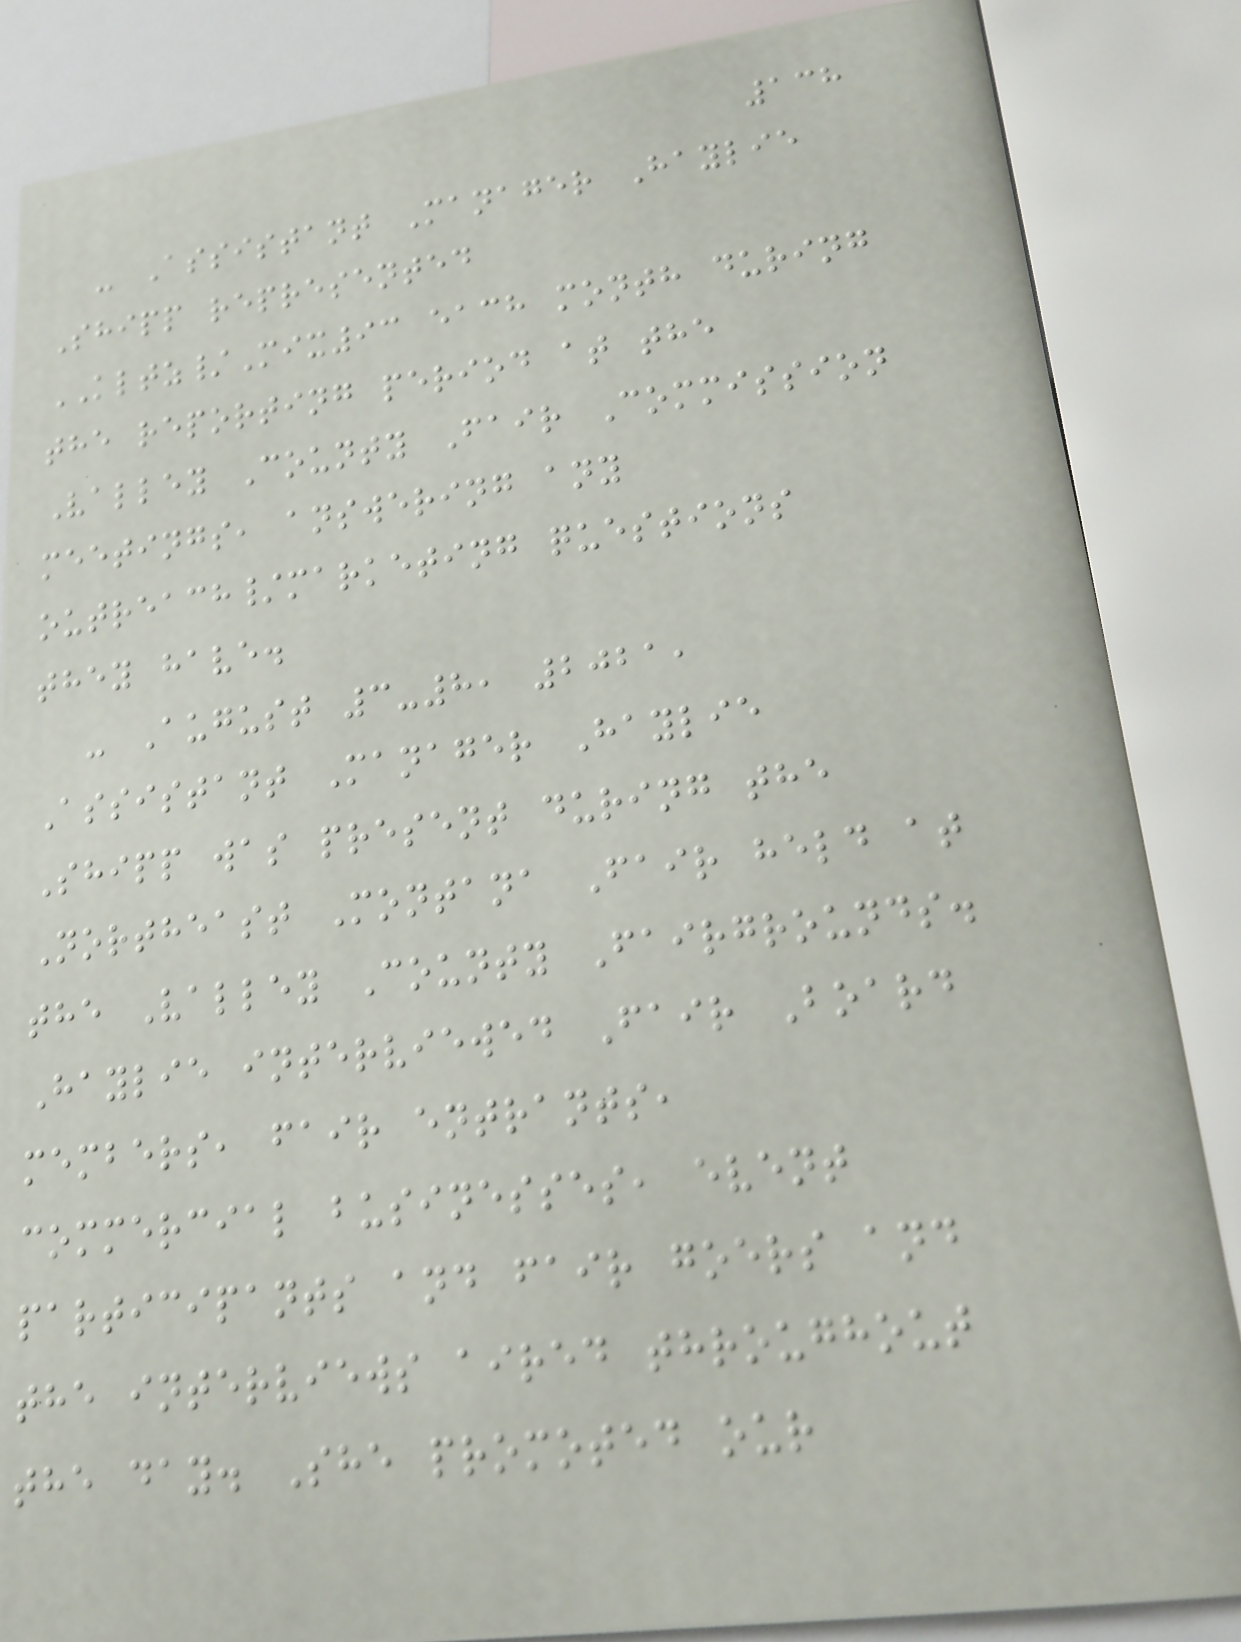138
- Assistant Manager Haylie
Shipp represented
KLTZ/Mix93 each month during
the reporting period at the
Valley County Fair Commission
meetings, answering any
outreach/marketing questions
they have.
- August 3-8, 2021,
Assistant Manager Haylie
Shipp was present during the
Northeast Montana Fair held at
the Valley County Fairgrounds.
Haylie interviewed Fair Board
members, fair entrants,
commercial businesses, event
participants and fair goers and
the interviews aired throughout
the day. She promoted our
